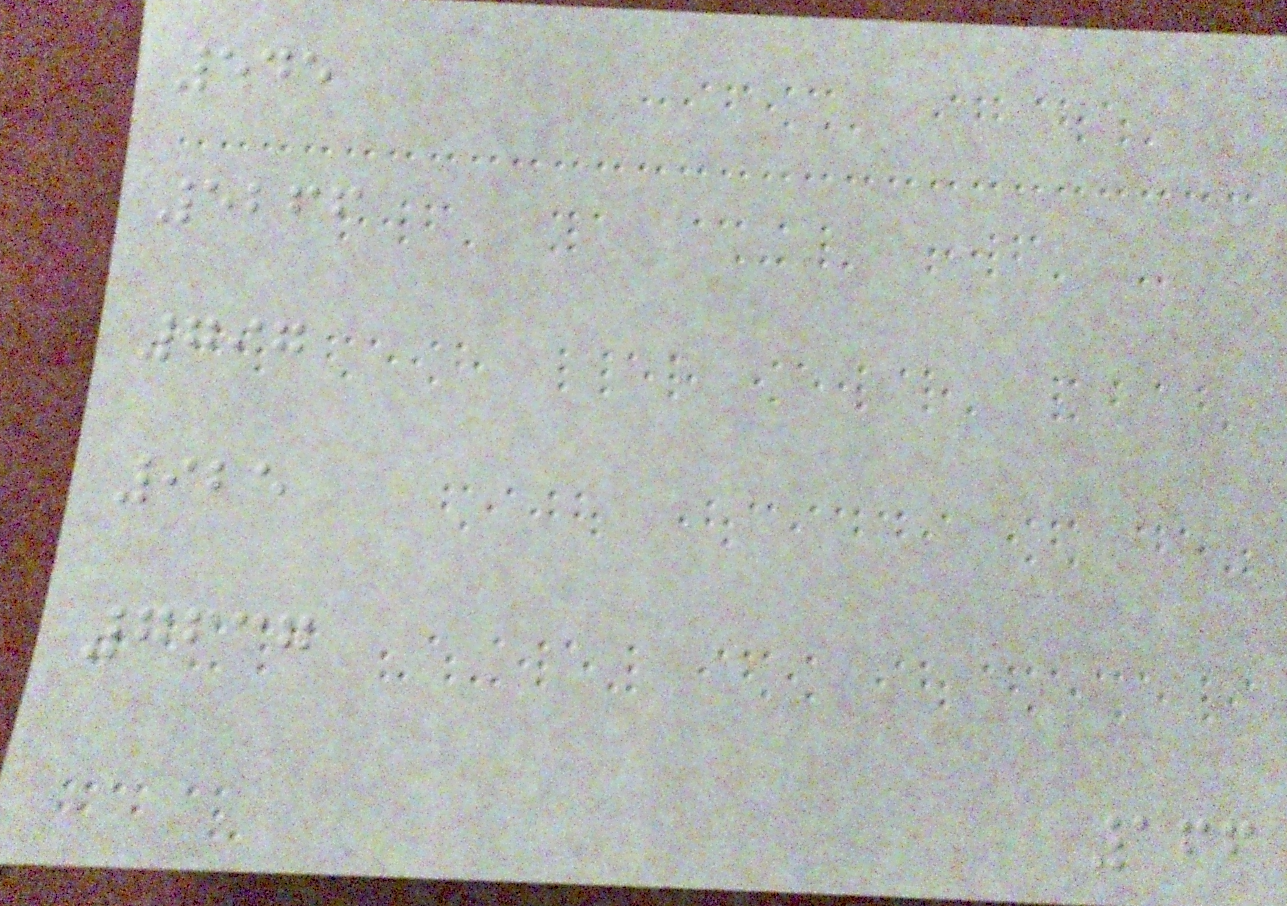545
5266
797
925
7637
166
